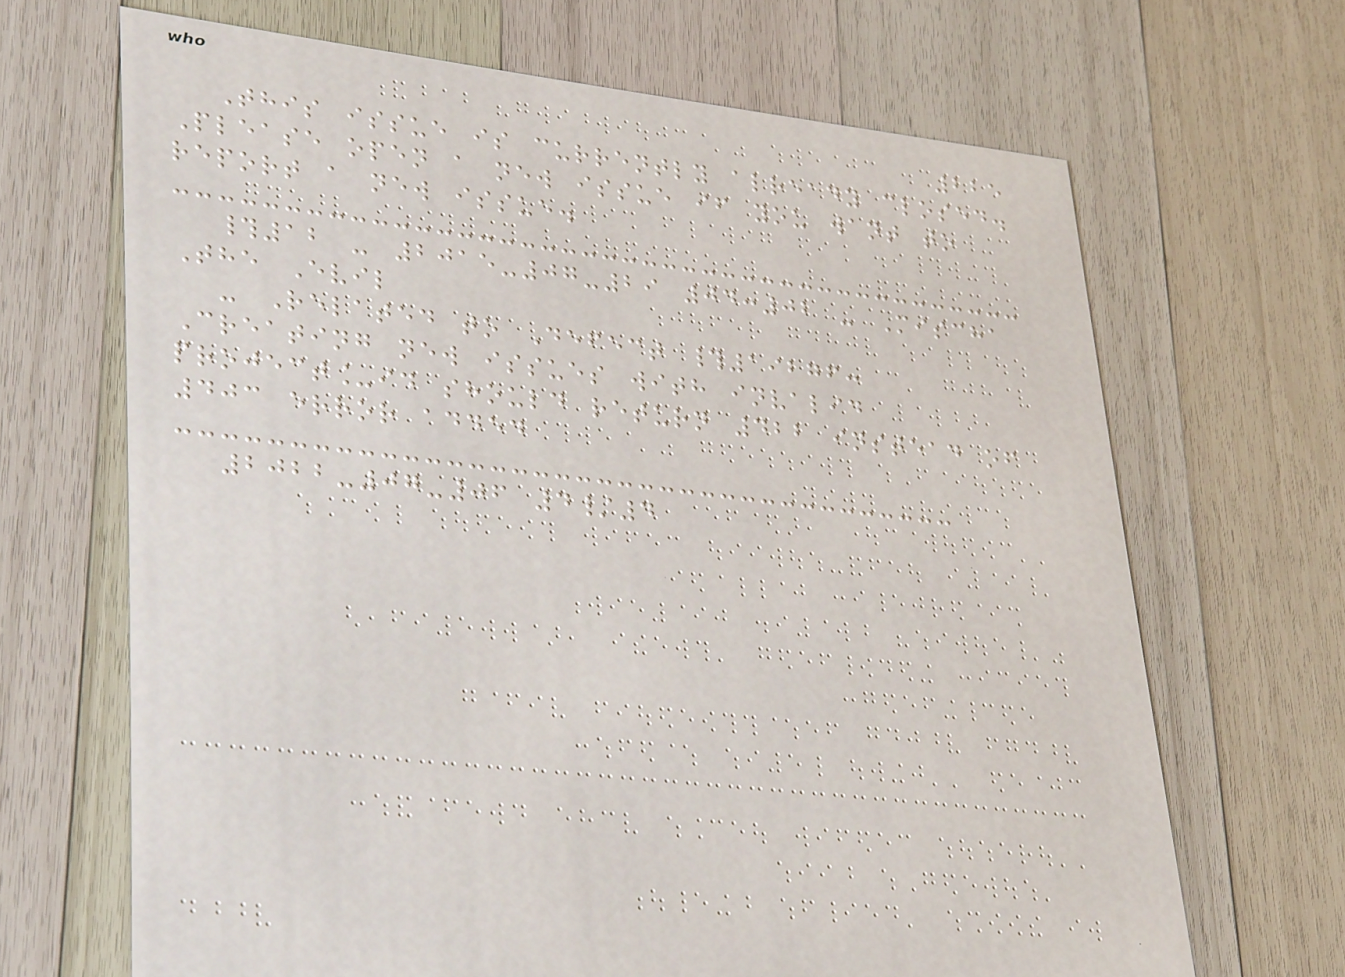225
This issue is currently already closed.
Please open a new issue if you want to
report a new issue.
#12 - 2015-07-29 04:02 - Mischa
The Evil
- Related to Defect #19276:
Creating new issues with invalid
project_id should return 422 instead of
403 error added
2022-07-06 4/4
